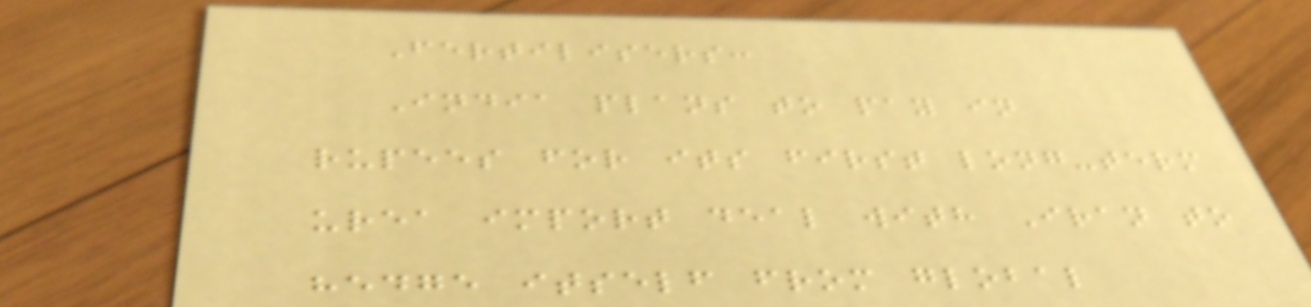Fertilisers:
India plans to pay in
rupees for its first long-term
urea import deal with Iran to
hedge itself from global
